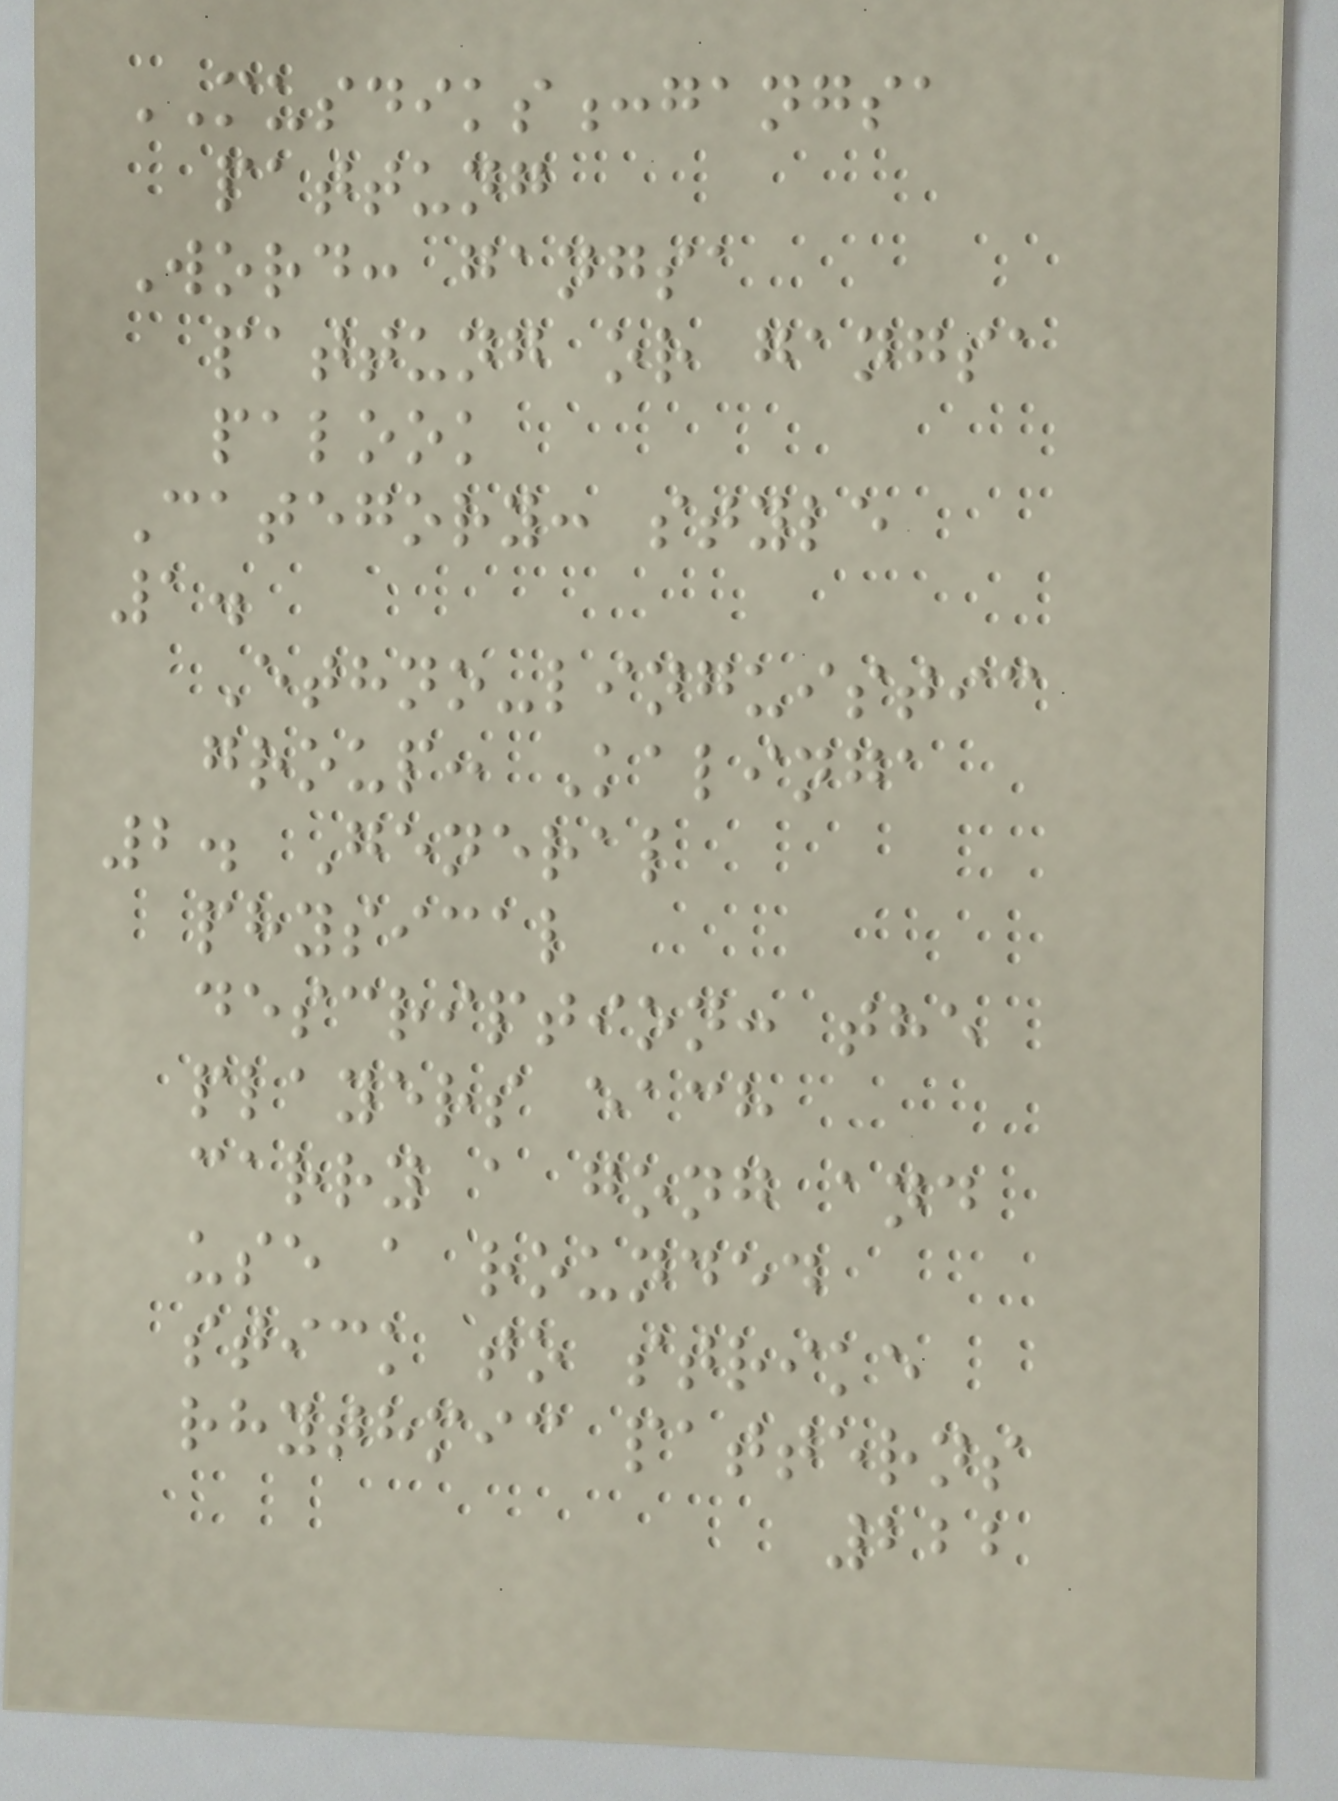MUSDIKS:gangsa
pattung
Word: gangsa
pattung or gangsa
palook
Category: style
1.
Ethno-linguistic
group: Kalinga
2. General
physical
description: the
players each
carry a gong and
use a rounded
stick to strike
rhythmic patterns
222
